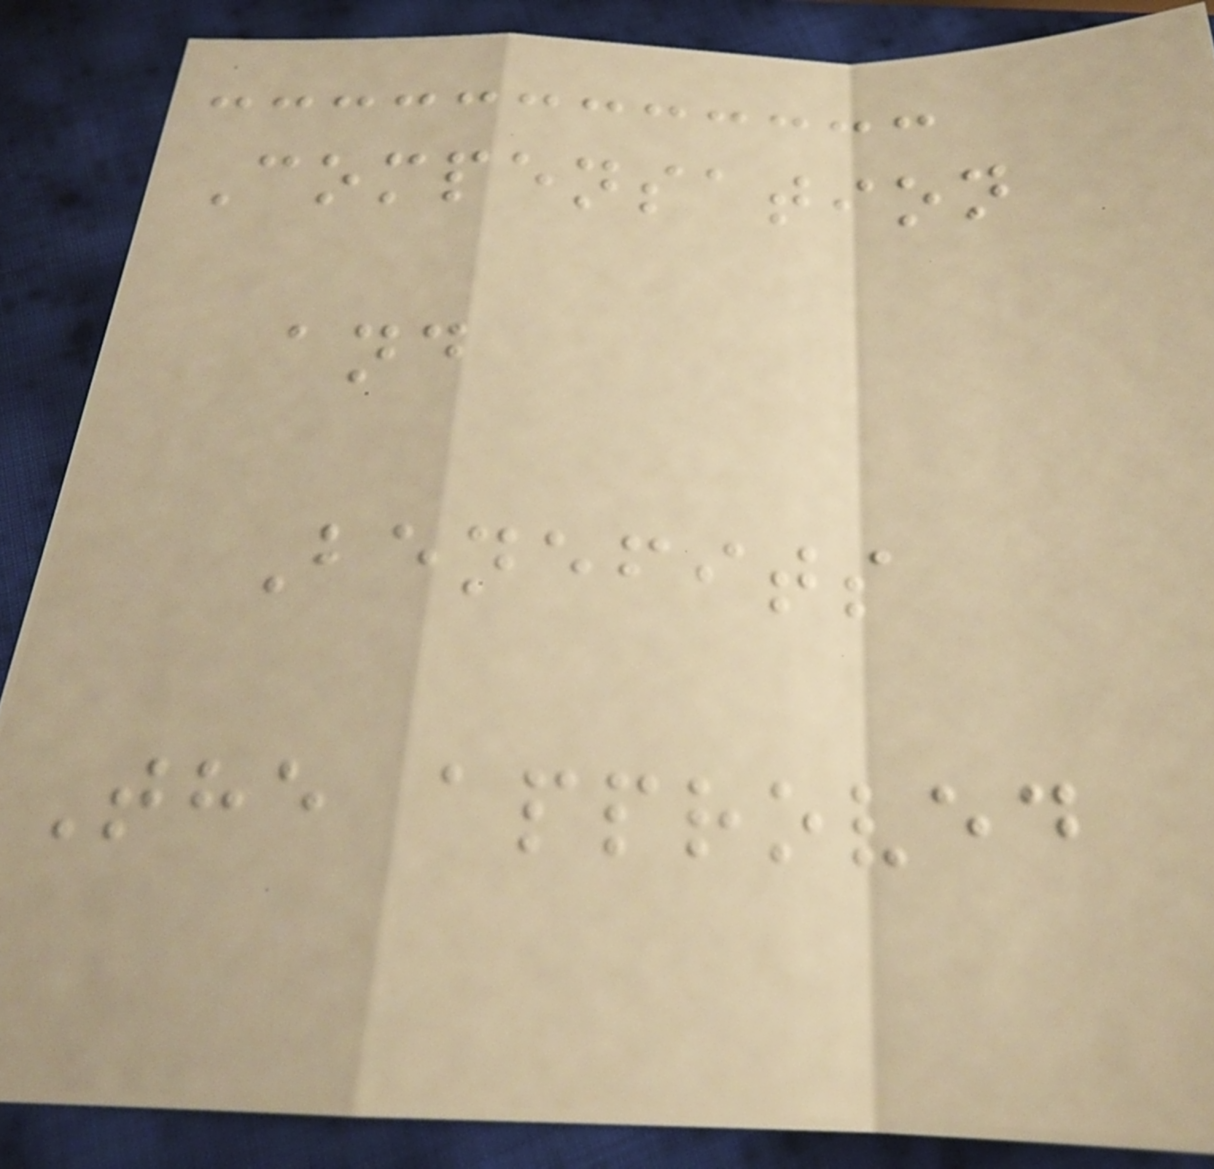Compensation
and
Benefits
The approved
